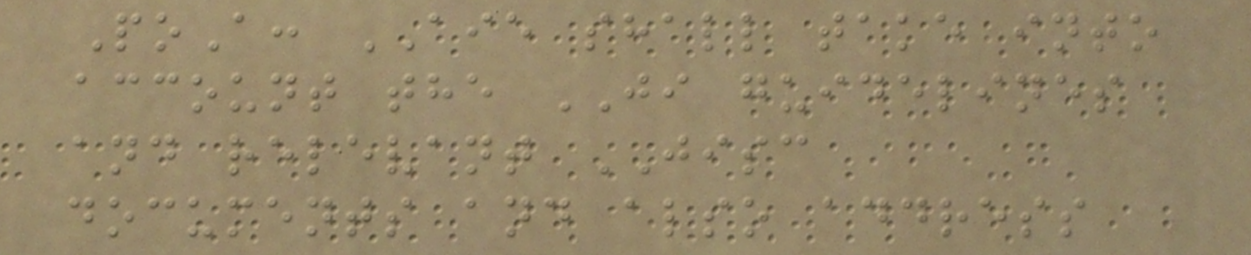PoA: AIE shall take into
account the JI guidelines
and relevant JISC
documents and also address
